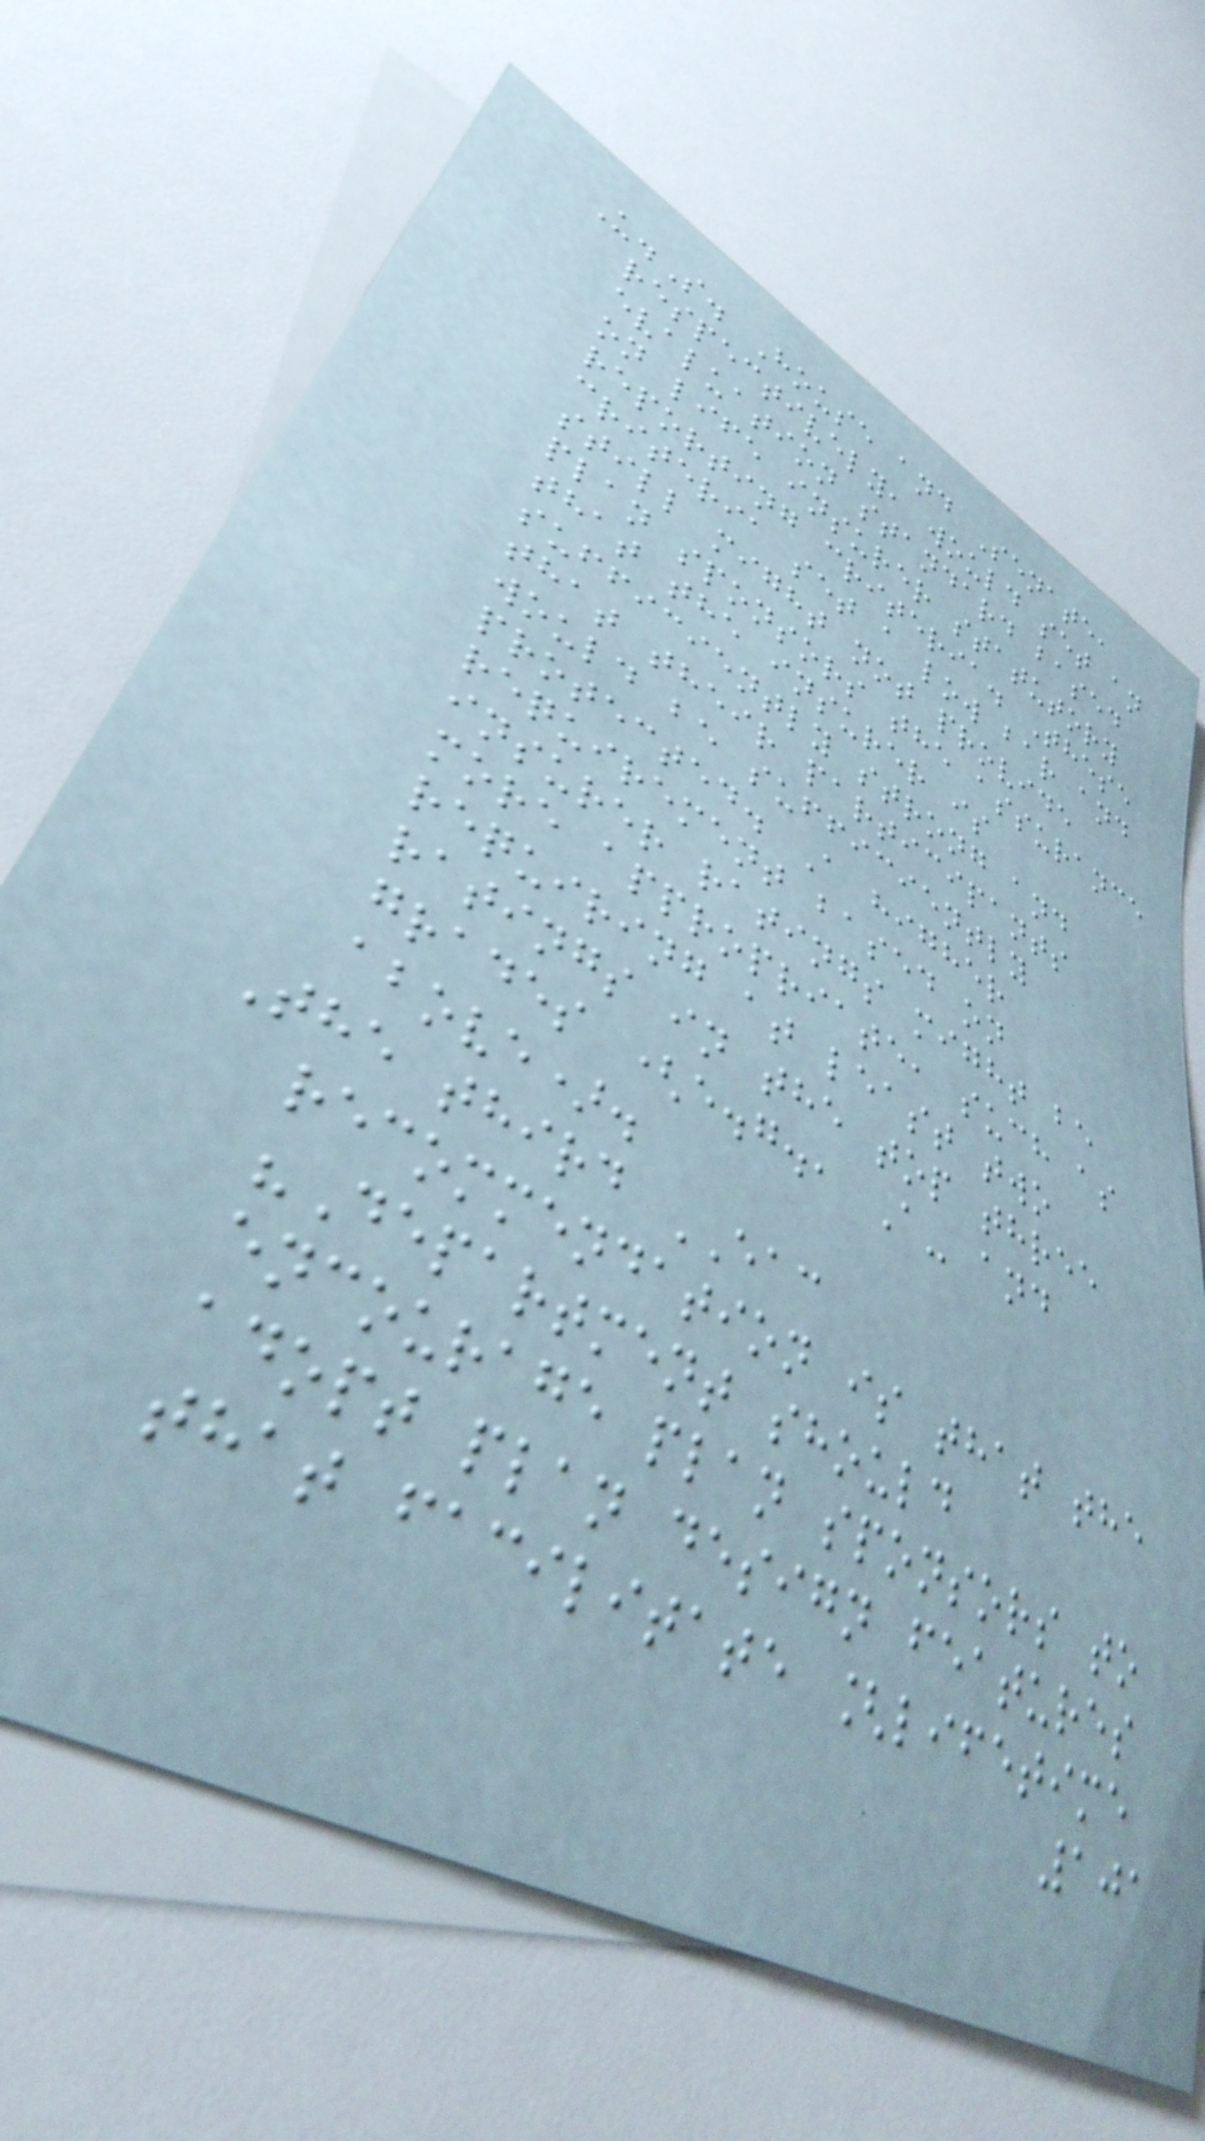U.S. House and Senate,
respectively, would set an
evaluation standard based
on life insurer statutory
reporting criteria. These
criteria set a low bar and
still might not provide
plan sponsors the assurance
that the insurer is
sufficiently strong and
that their participants
would be sufficiently
protected. A higher
requirement based on
insurer ratings might be
more appropriate, such as
requiring at least two
ratings in the top three
grades (e.g., A- and
above).
The third EAC
recommendation is that the
"Department should
encourage plan sponsors to
adopt plan design features
that facilitate [lifetime
101
